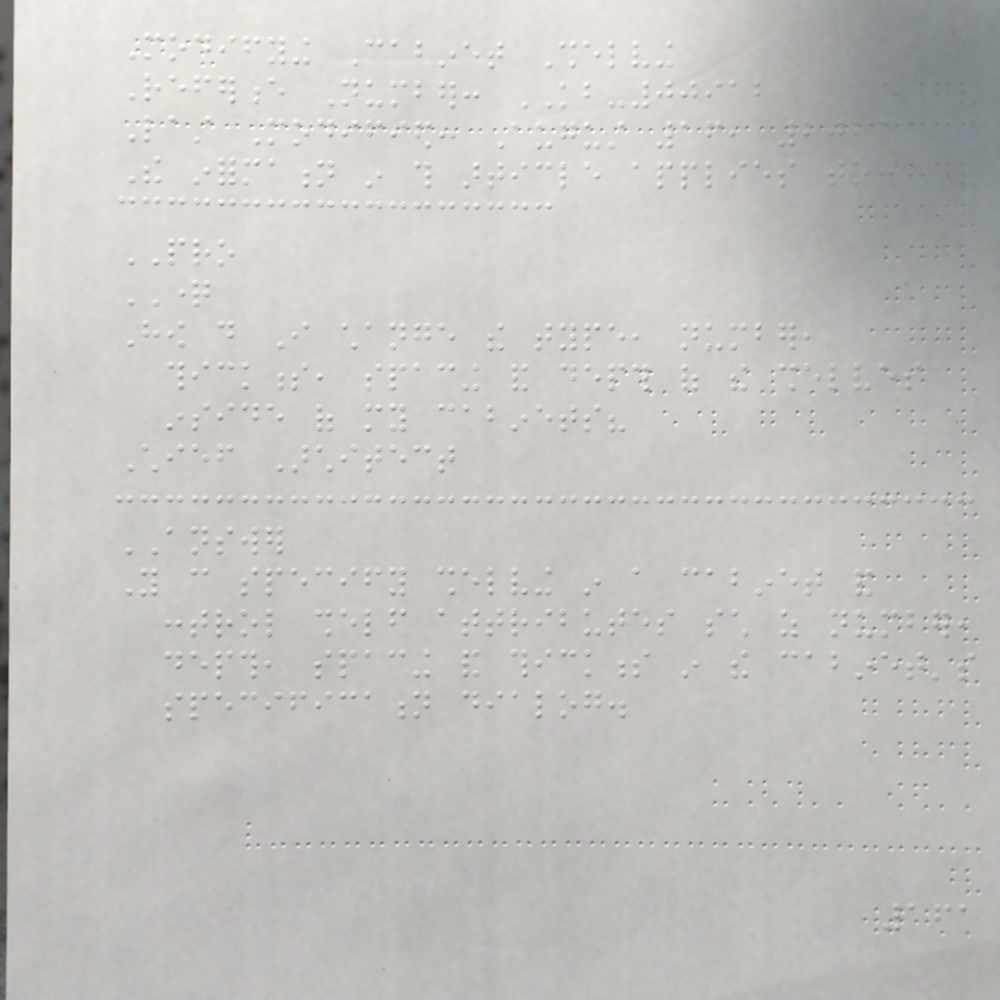Modifying Cabinet Shelving
Reference Number: KB-00912
Last Modified: August 16, 2021
The information in this article applies to:
PRO
QUESTION
How do I change the type, number,
thickness, spacing and depth of the shelves
inside of my cabinets?
Chief Architect
ANSWER
You can specify shelving in a cabinet and
control shelf attributes such as number,
depth, spacing and thickness in the cabinet's
specification dialog.
161
